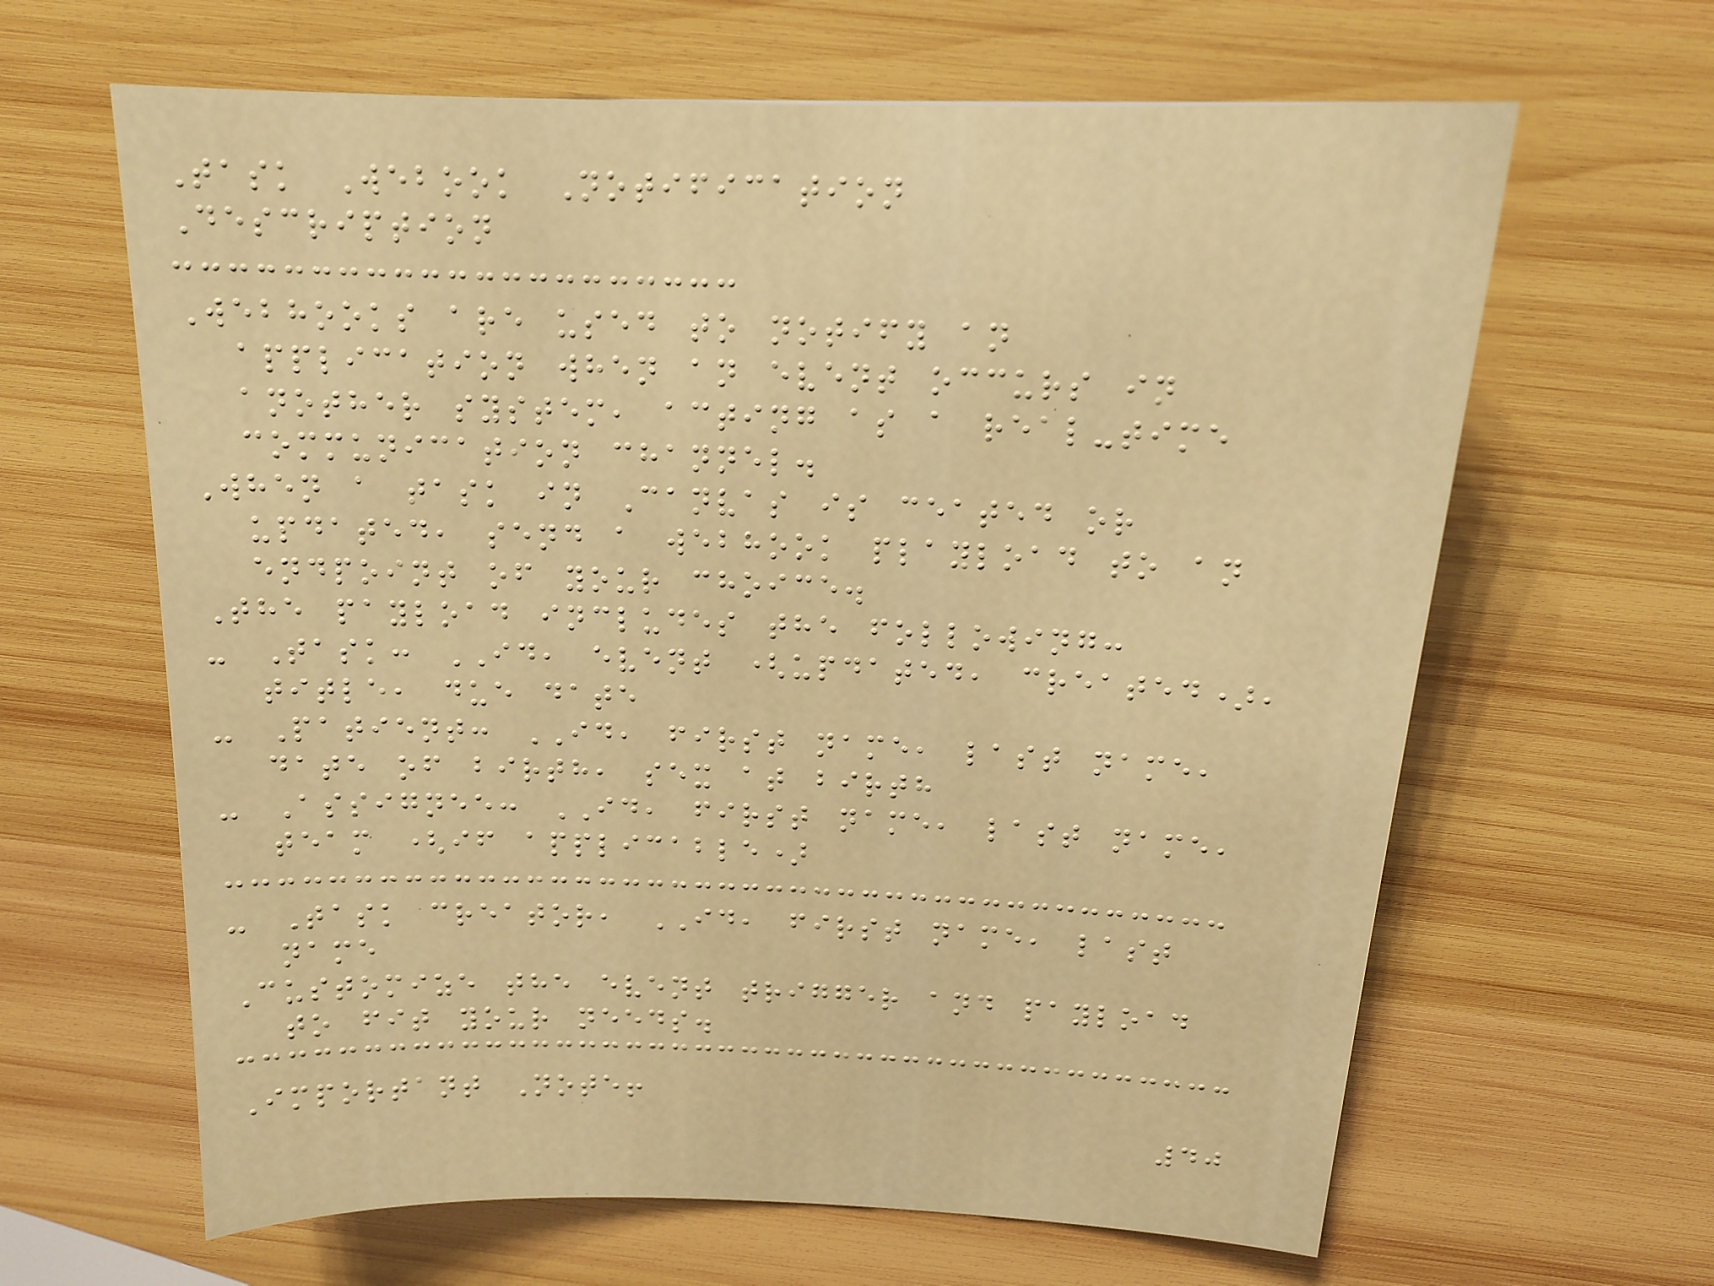Task Webook Notification
Description
Webhooks are used to notify an
application when an event occurs in
another system, acting as a real-time
communication channel.
When a task in Canvas is ceated or
updated, send a webhook playload to an
endpoint of your choice.
The payload includes the following:
- Task: ID, event (updated, created),
title, due date
- Patient: ID, first name, last name,
date of birth, sex at birth
- Assignee: ID, first name, last name,
team (if applicable)
- Task creator, ID, first name, last
name
Customize the event trigger and payload
to fit your needs.
Important Note!
40
